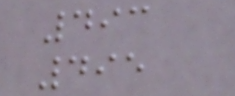493
495
